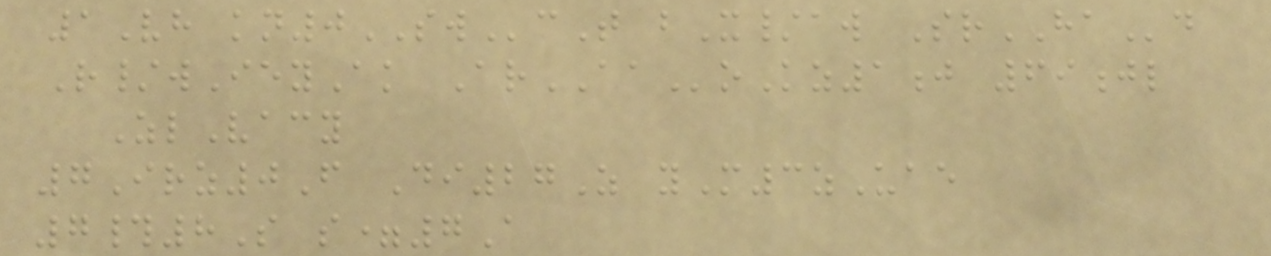1Vh kn0SWcT bX/aw SrHAd
R/wIeyAk ArAAoKz1j 69jl
ZlVacy
7Irz0F Di27Z yM3zUae
7#8S s=7A
